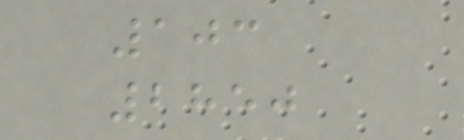103
2850
